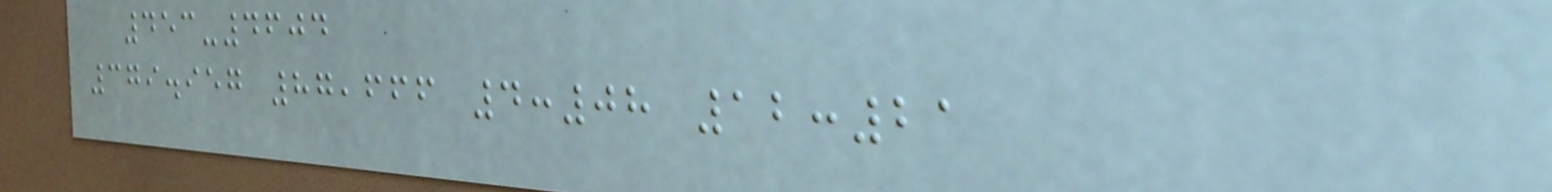453-4604
379.957 87,666 4:08 12:21
